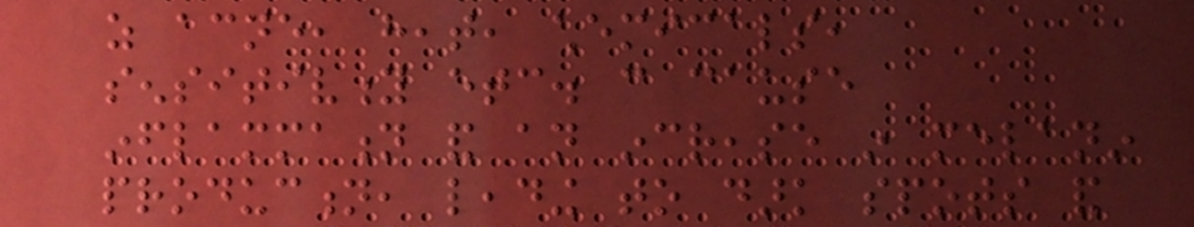as acne, heat, chemicals,
sensitivity etc. can cause
inflammation and an increase in melanin
production, leading to dark spots and
